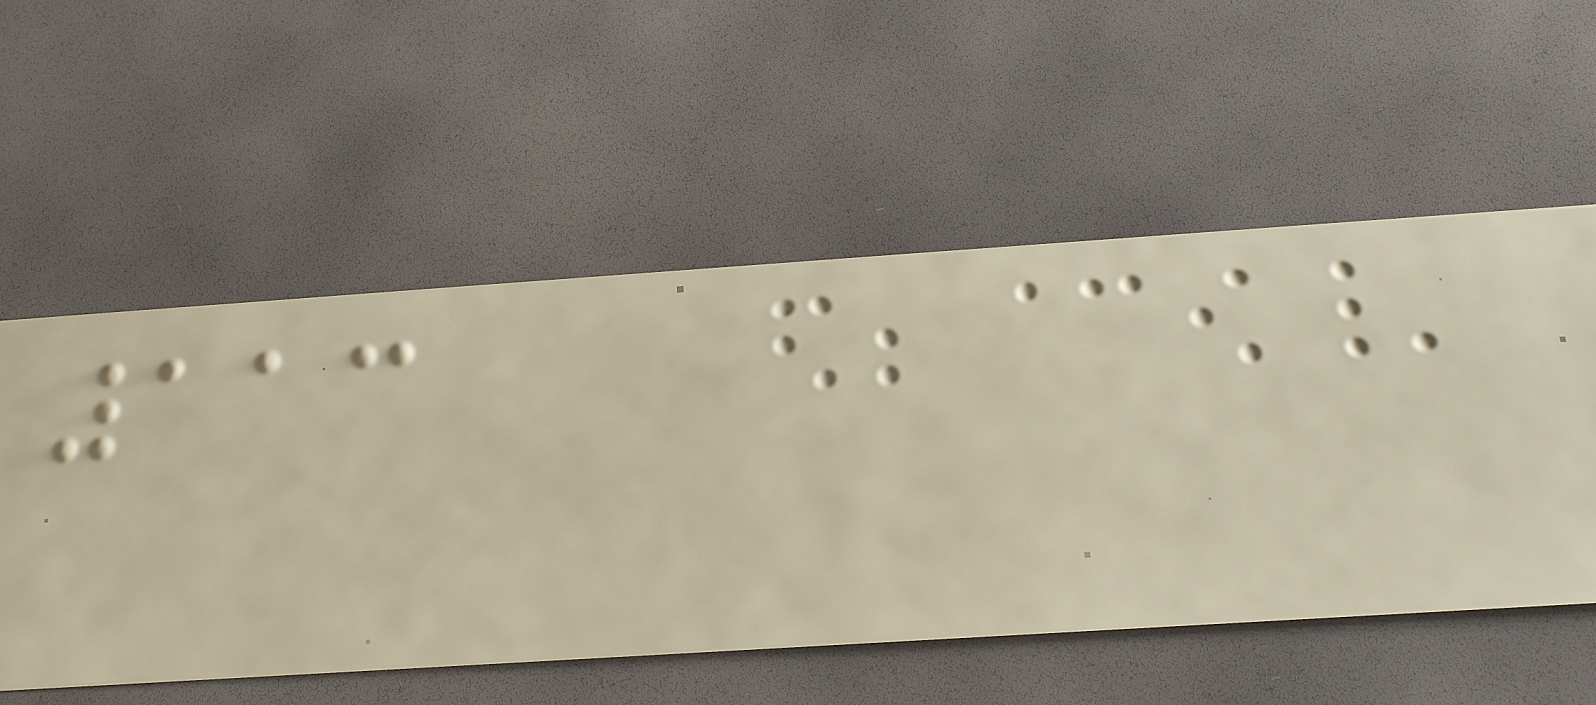113
